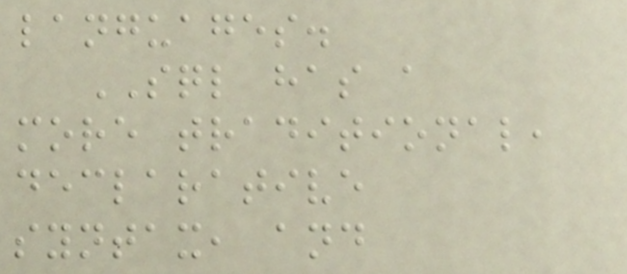languages.
SQL has a
more traditional,
declarative
syntax, and
